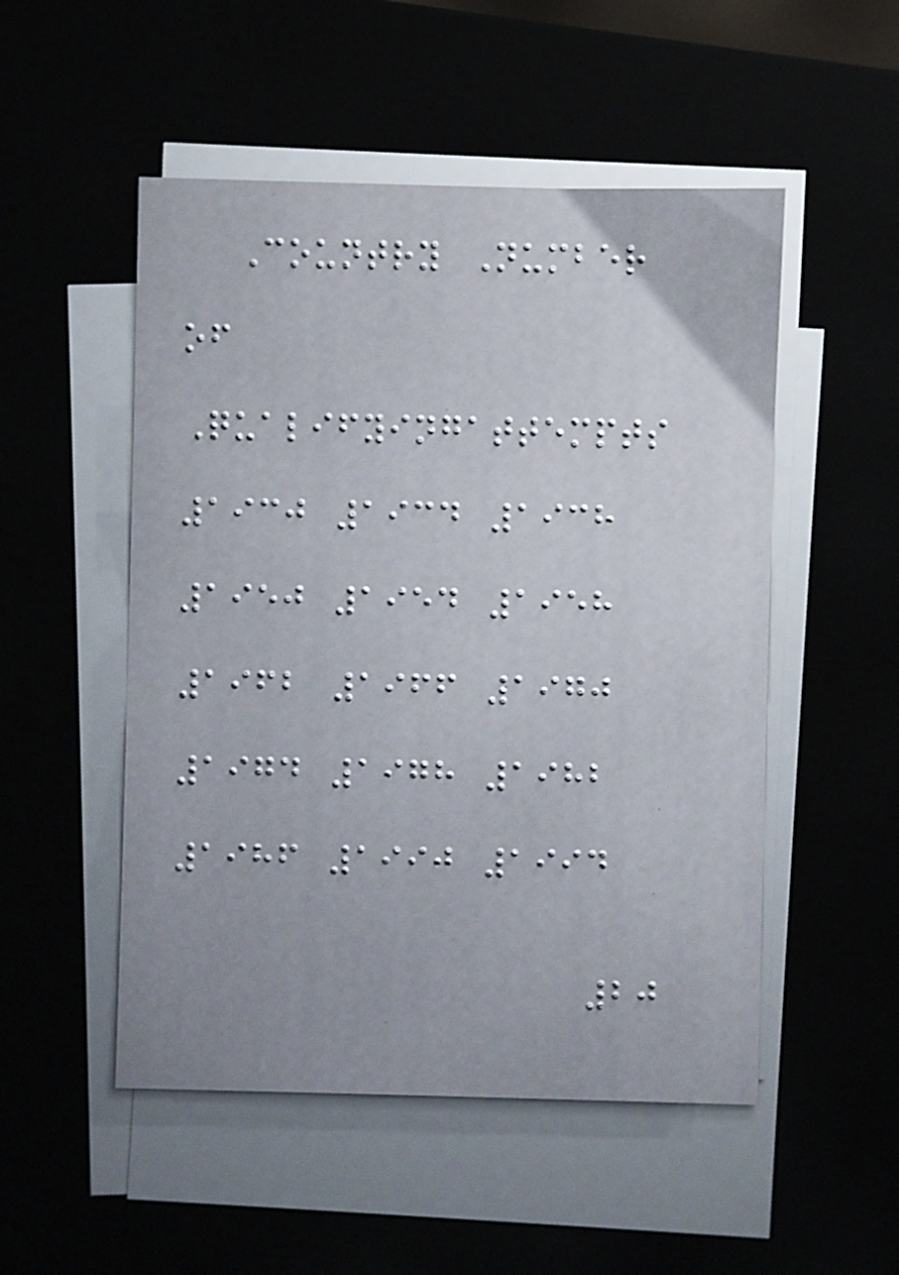Country Number
of
Qualifyingattempts
1930 1934 1938
1950 1954 1958
1962 1966 1970
1974 1978 1982
1986 1990 1994
20
